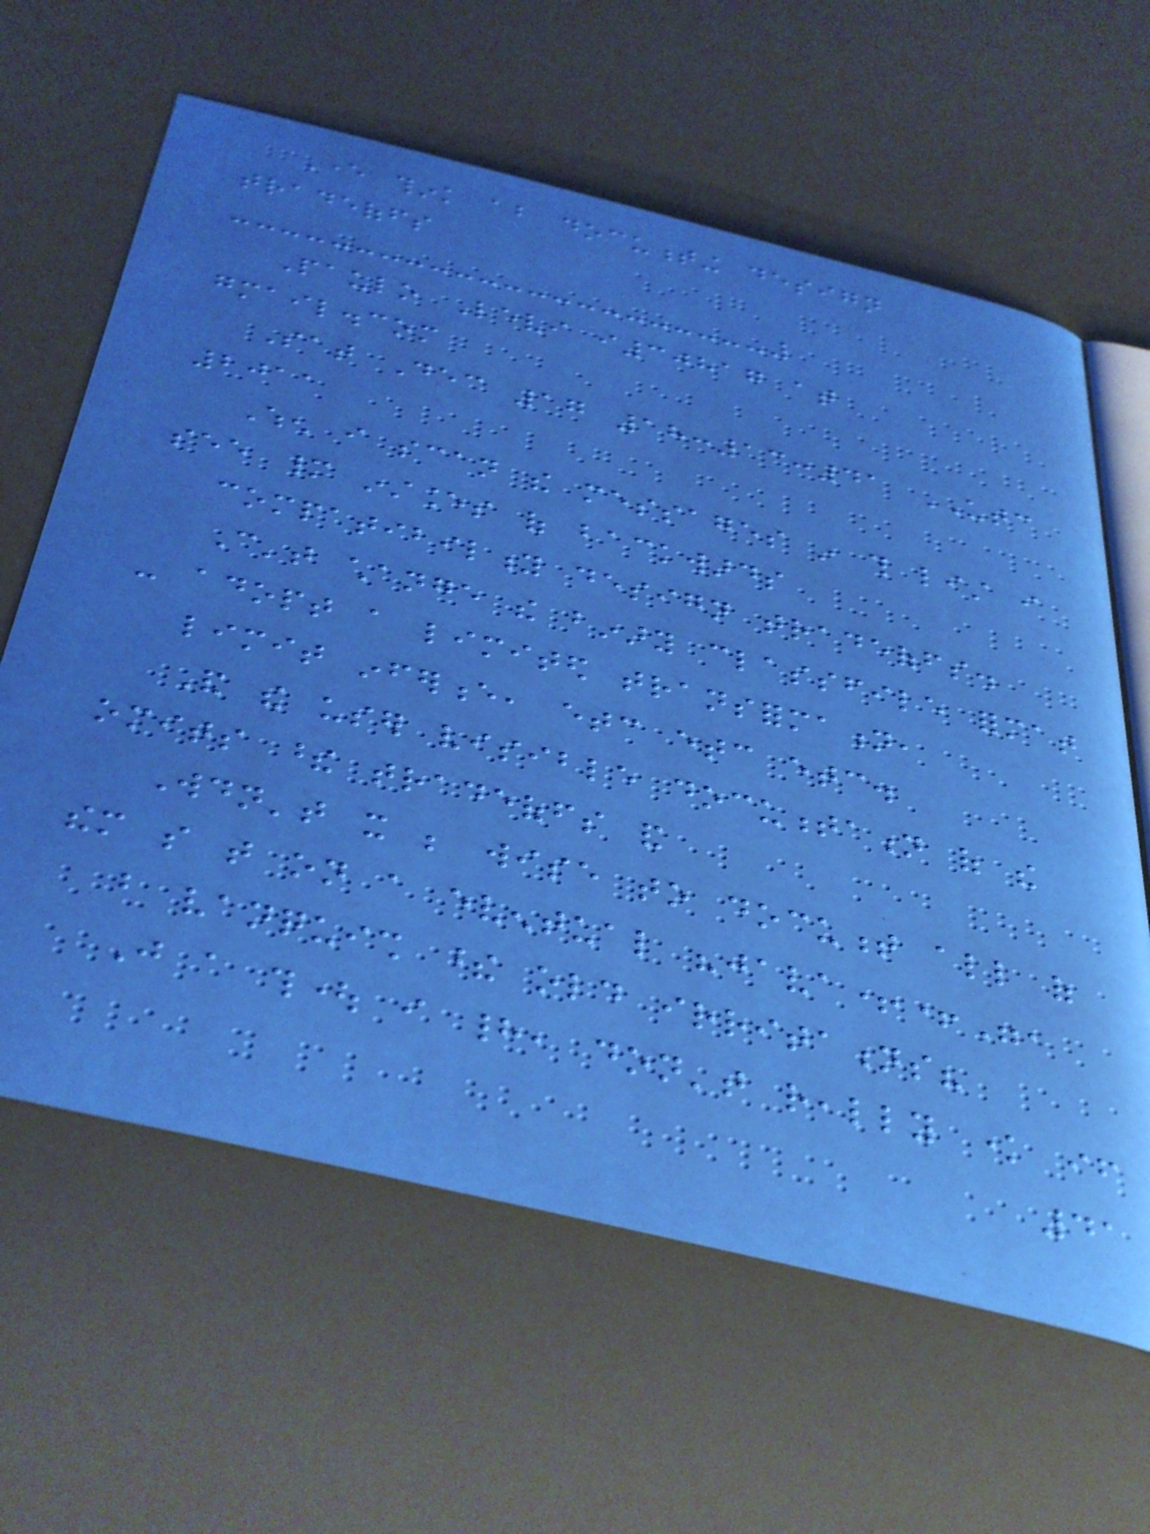Ever think about documenting design
tradeoffs
Paulo Levi i30817 at
gmail.com
Sat Dec 17 18:13:41 UTC
2011
When i scan the messages in this list i
see many instances of backwards
compatibility design tradeoffs.
Can't change the binary classfile format
- adopt a limited transformation,
limit inference, etc etc etc.
And the user visible documentation of the
omits these tradeoffs and
Wouldn't it be wise to document all of
them so that on a eventual "java++",
but vanquish these old irritations?
Just a thought i had, don't really know if
41
